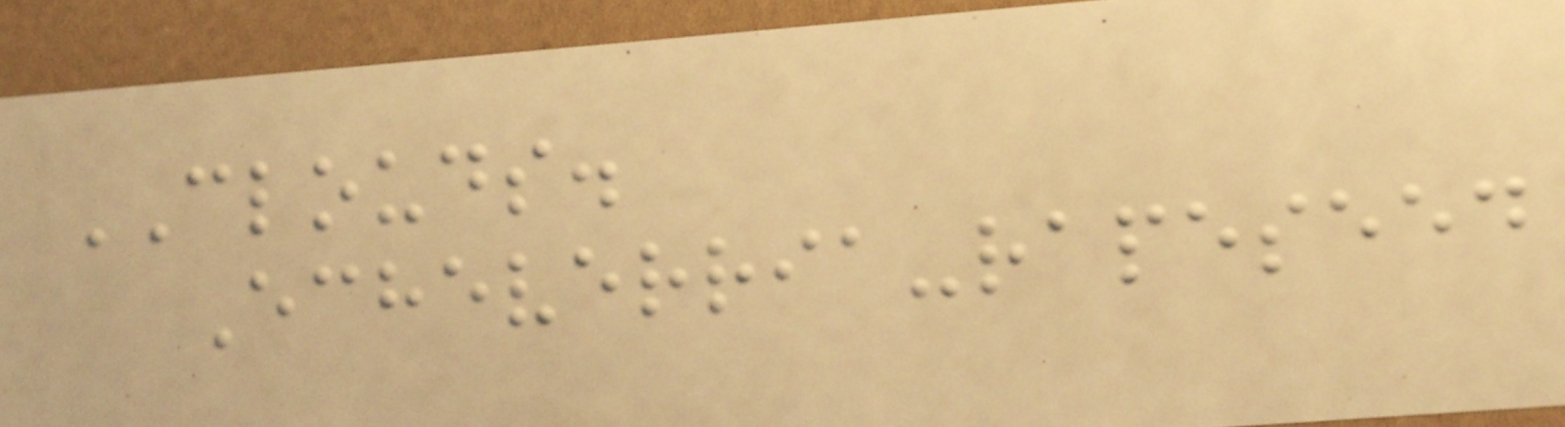CLOUDS.
Echeverria-rapeseed
